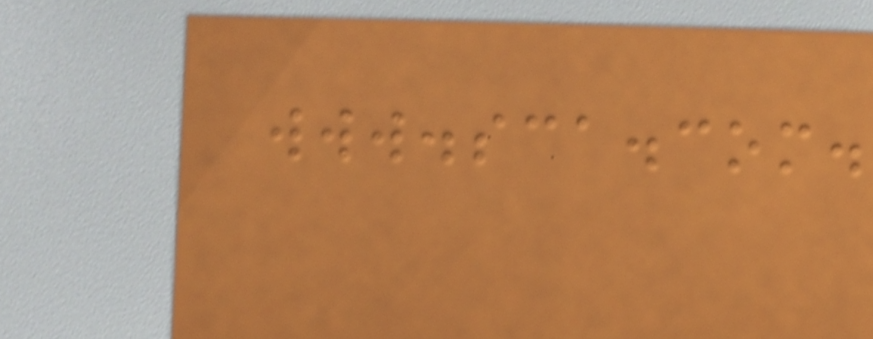www.sca.com.
